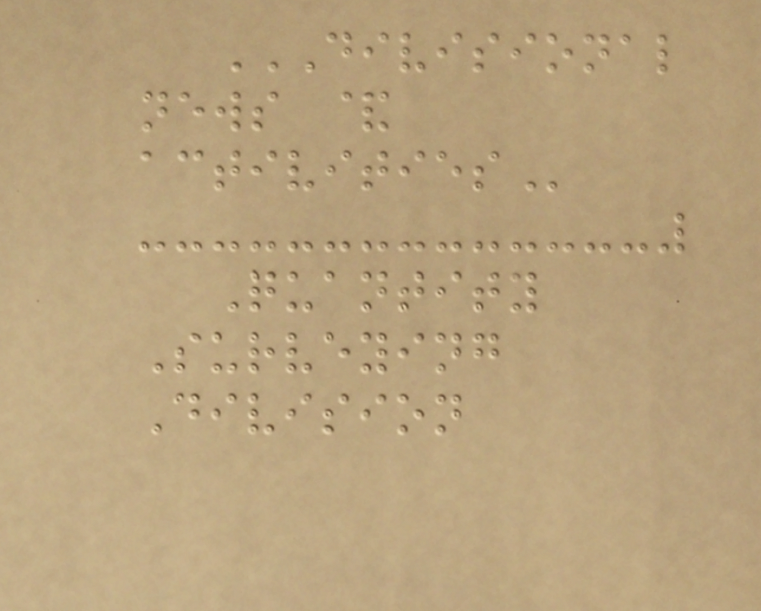DIVISIONAL
NEWS &
ACTIVITIES
Quantity
Surveying
Division
